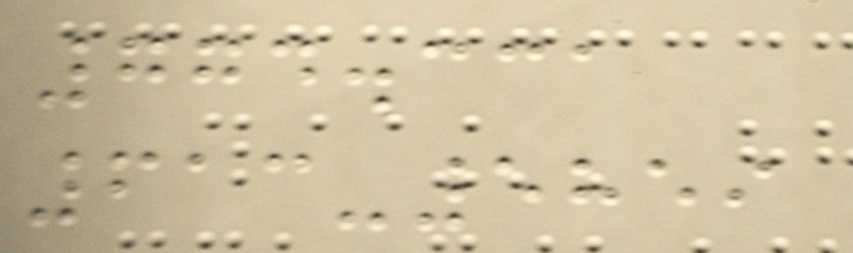774.331
613-5859
